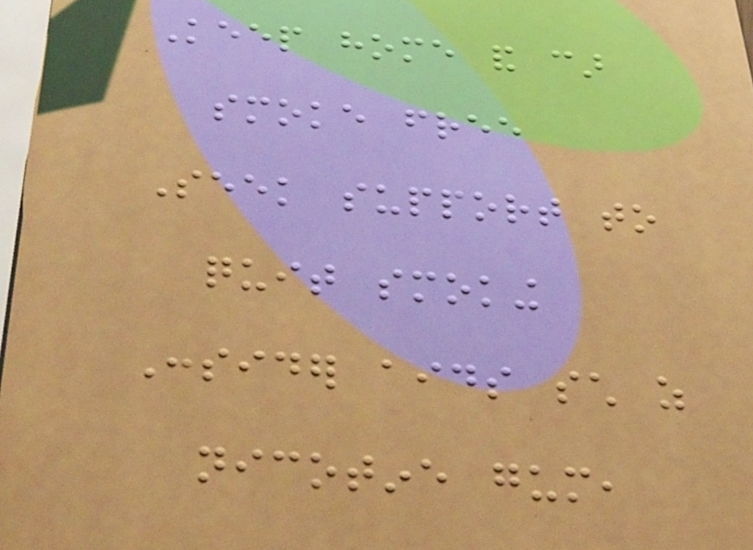Keep home and car
smoke free
Seek support to
quit smoking
Consider aids such as
nicotine gum,
